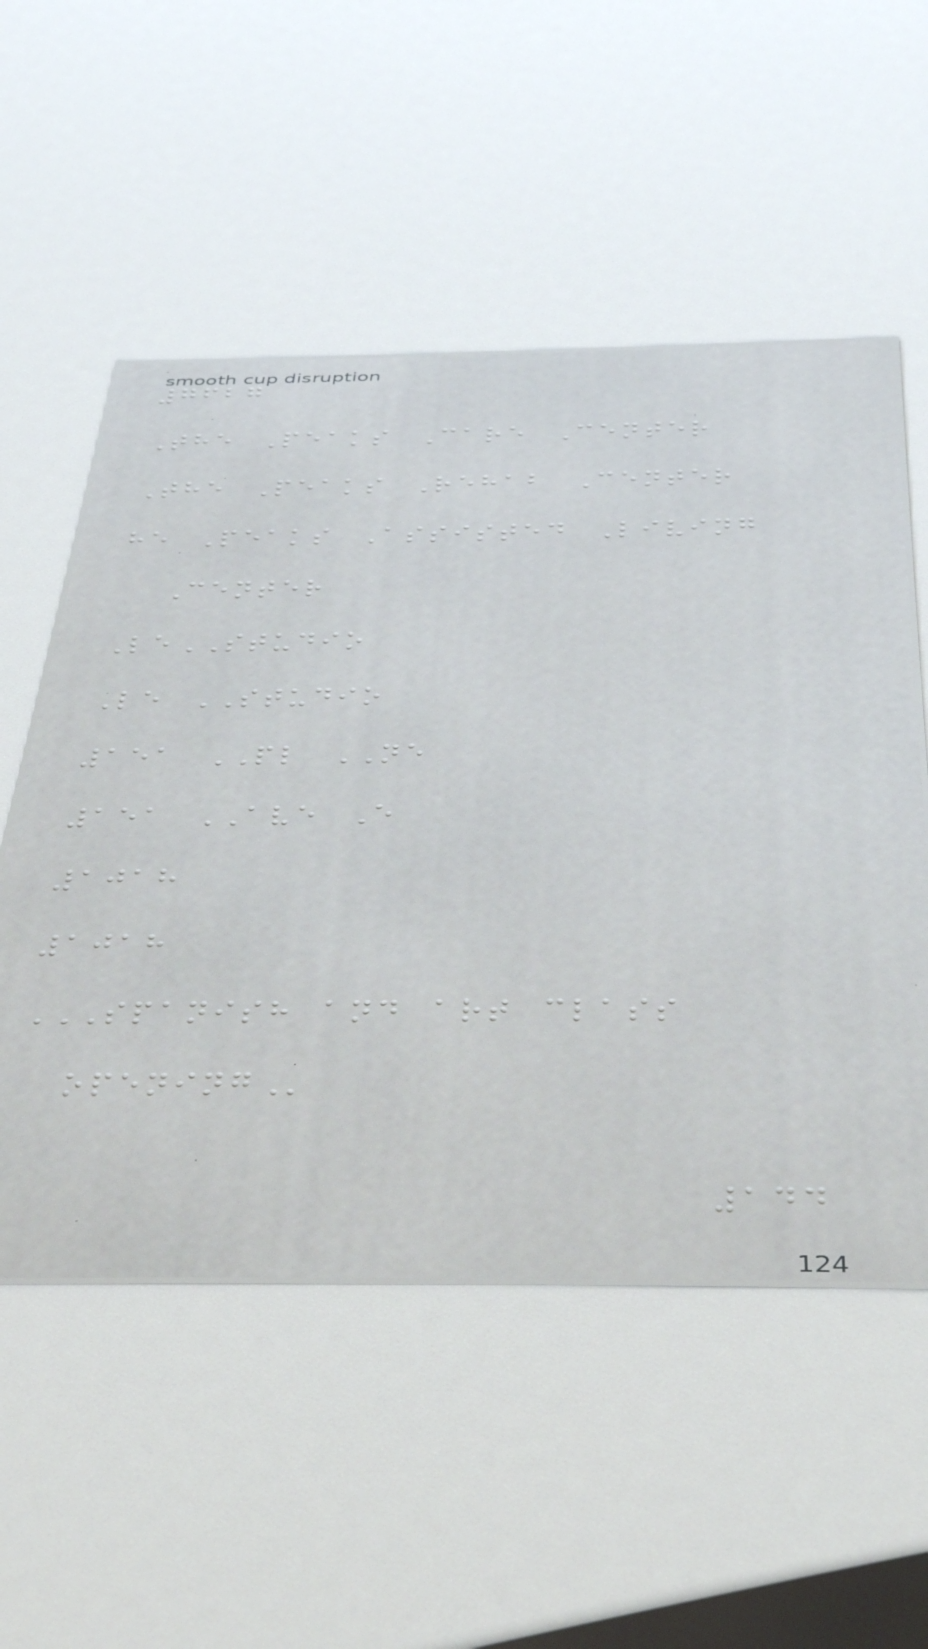7627
The Peaks Care Center
The Peaks Rehab Center
he Peaks Assisted Living
Center
LeSTUDIO
Le STUDIO
151 PL NE
151 AVE E
1018
1018
SPANISH AND ART CLASS
OPENING
144
